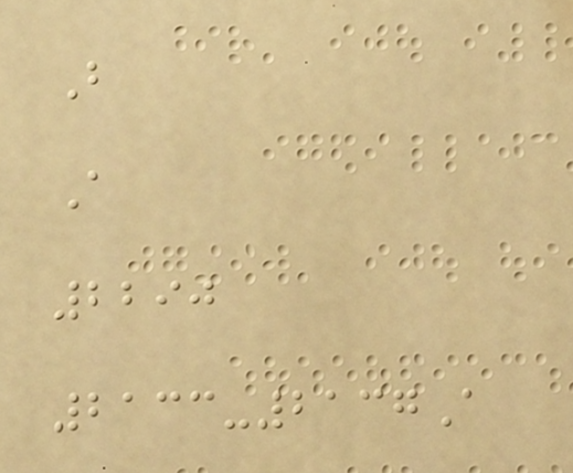B
A
2290
2133-2137A
